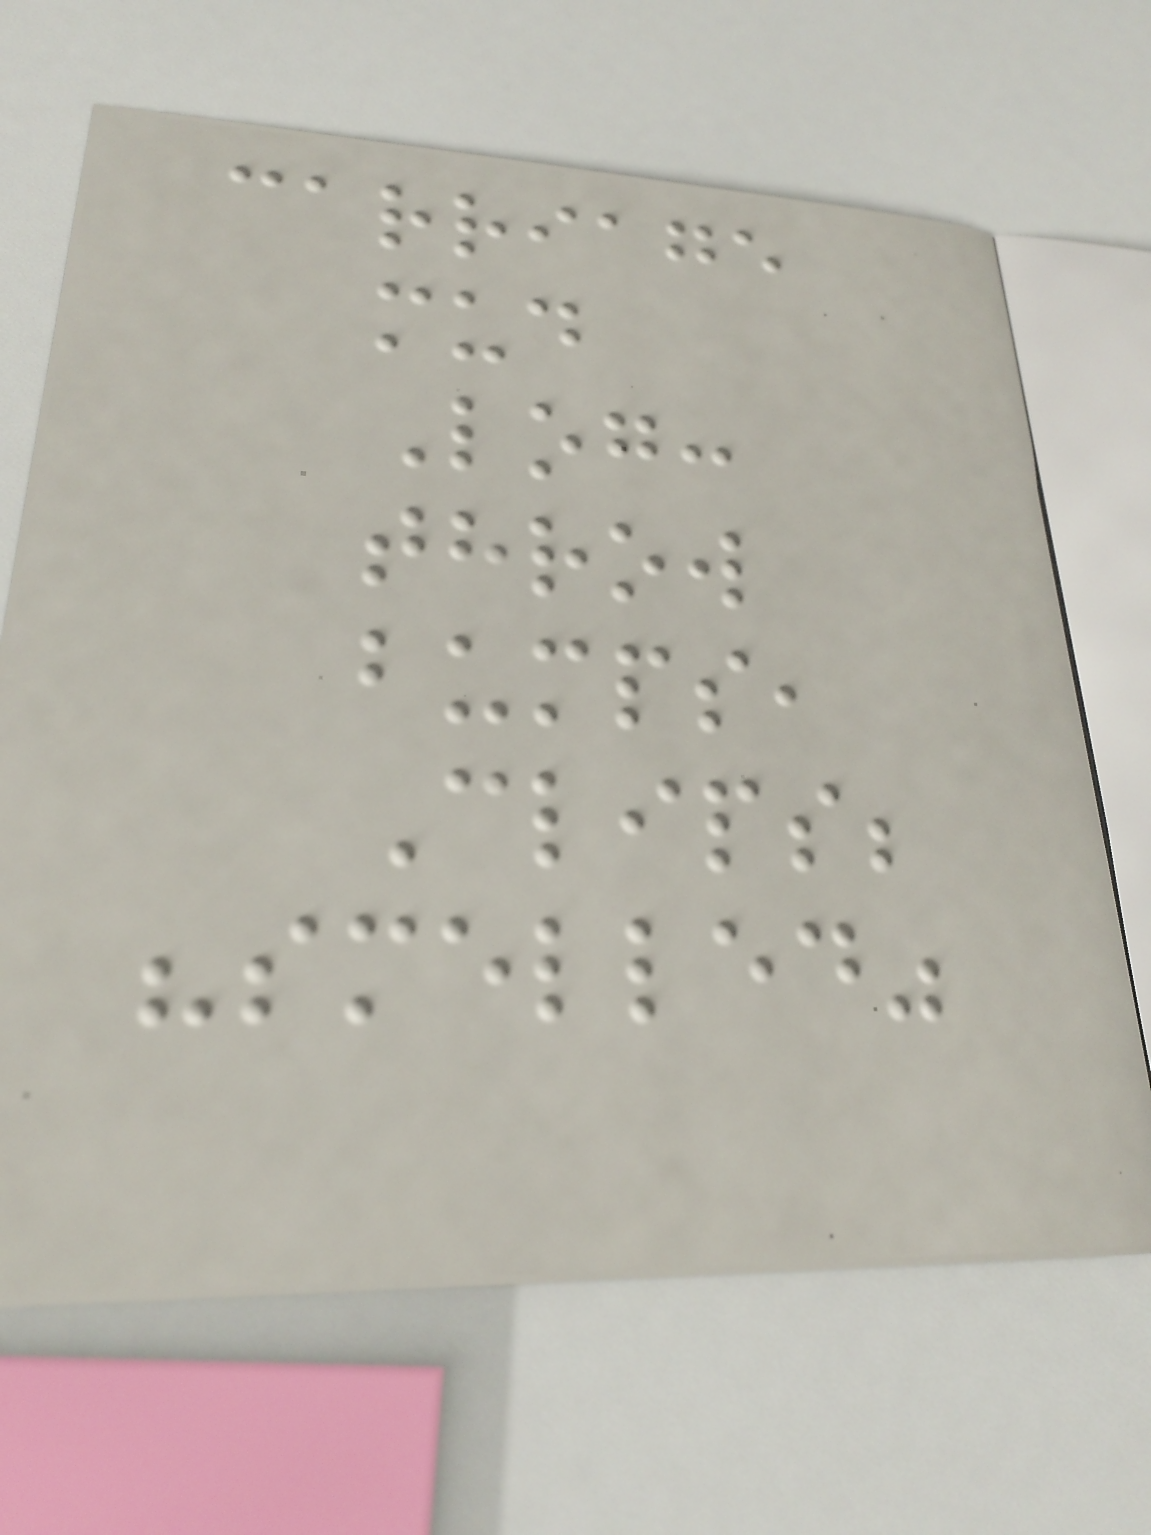carriage
mud
Log:
throw
bumps,
Clips;
"smelled"
